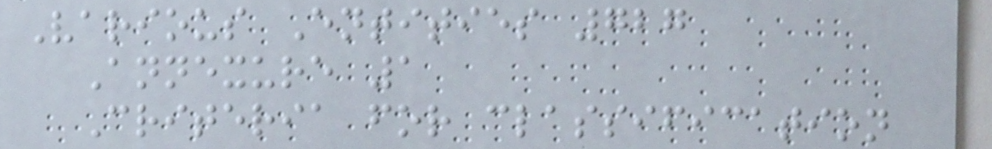Various Entities 727
Annexure 1
Criteria for classification
